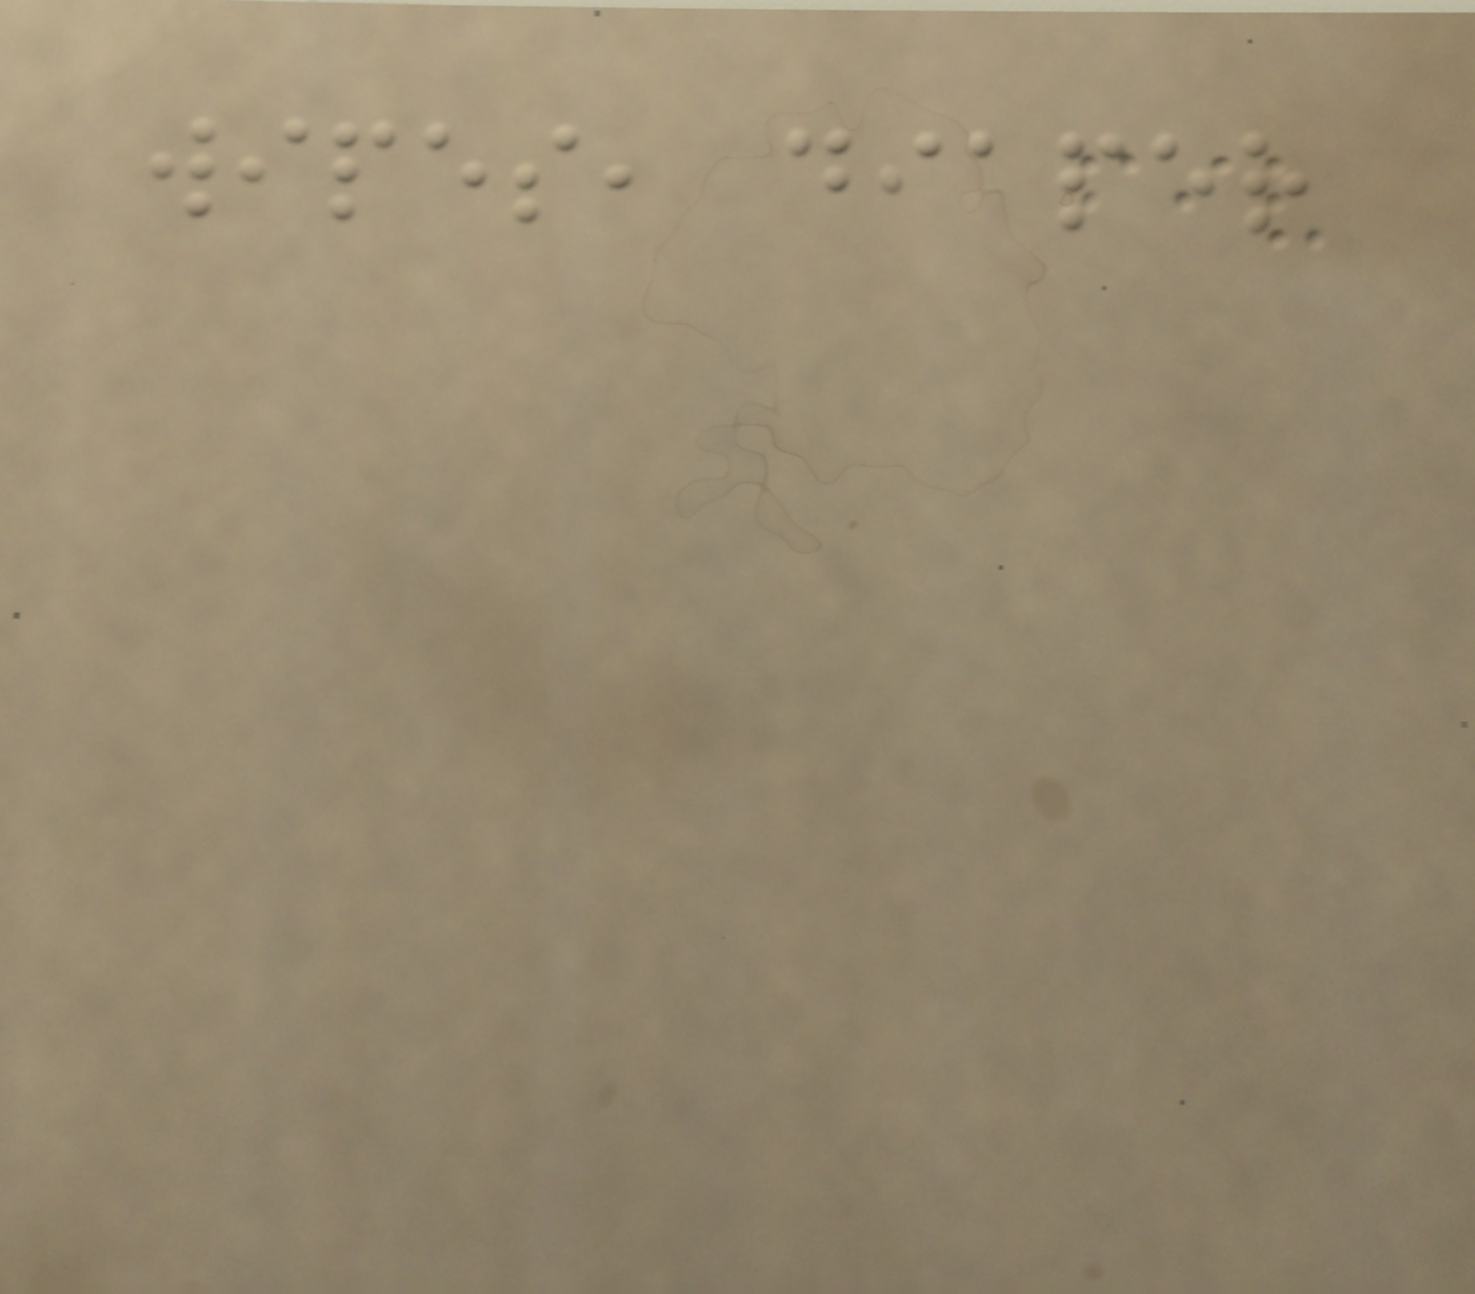wipes, diaper
